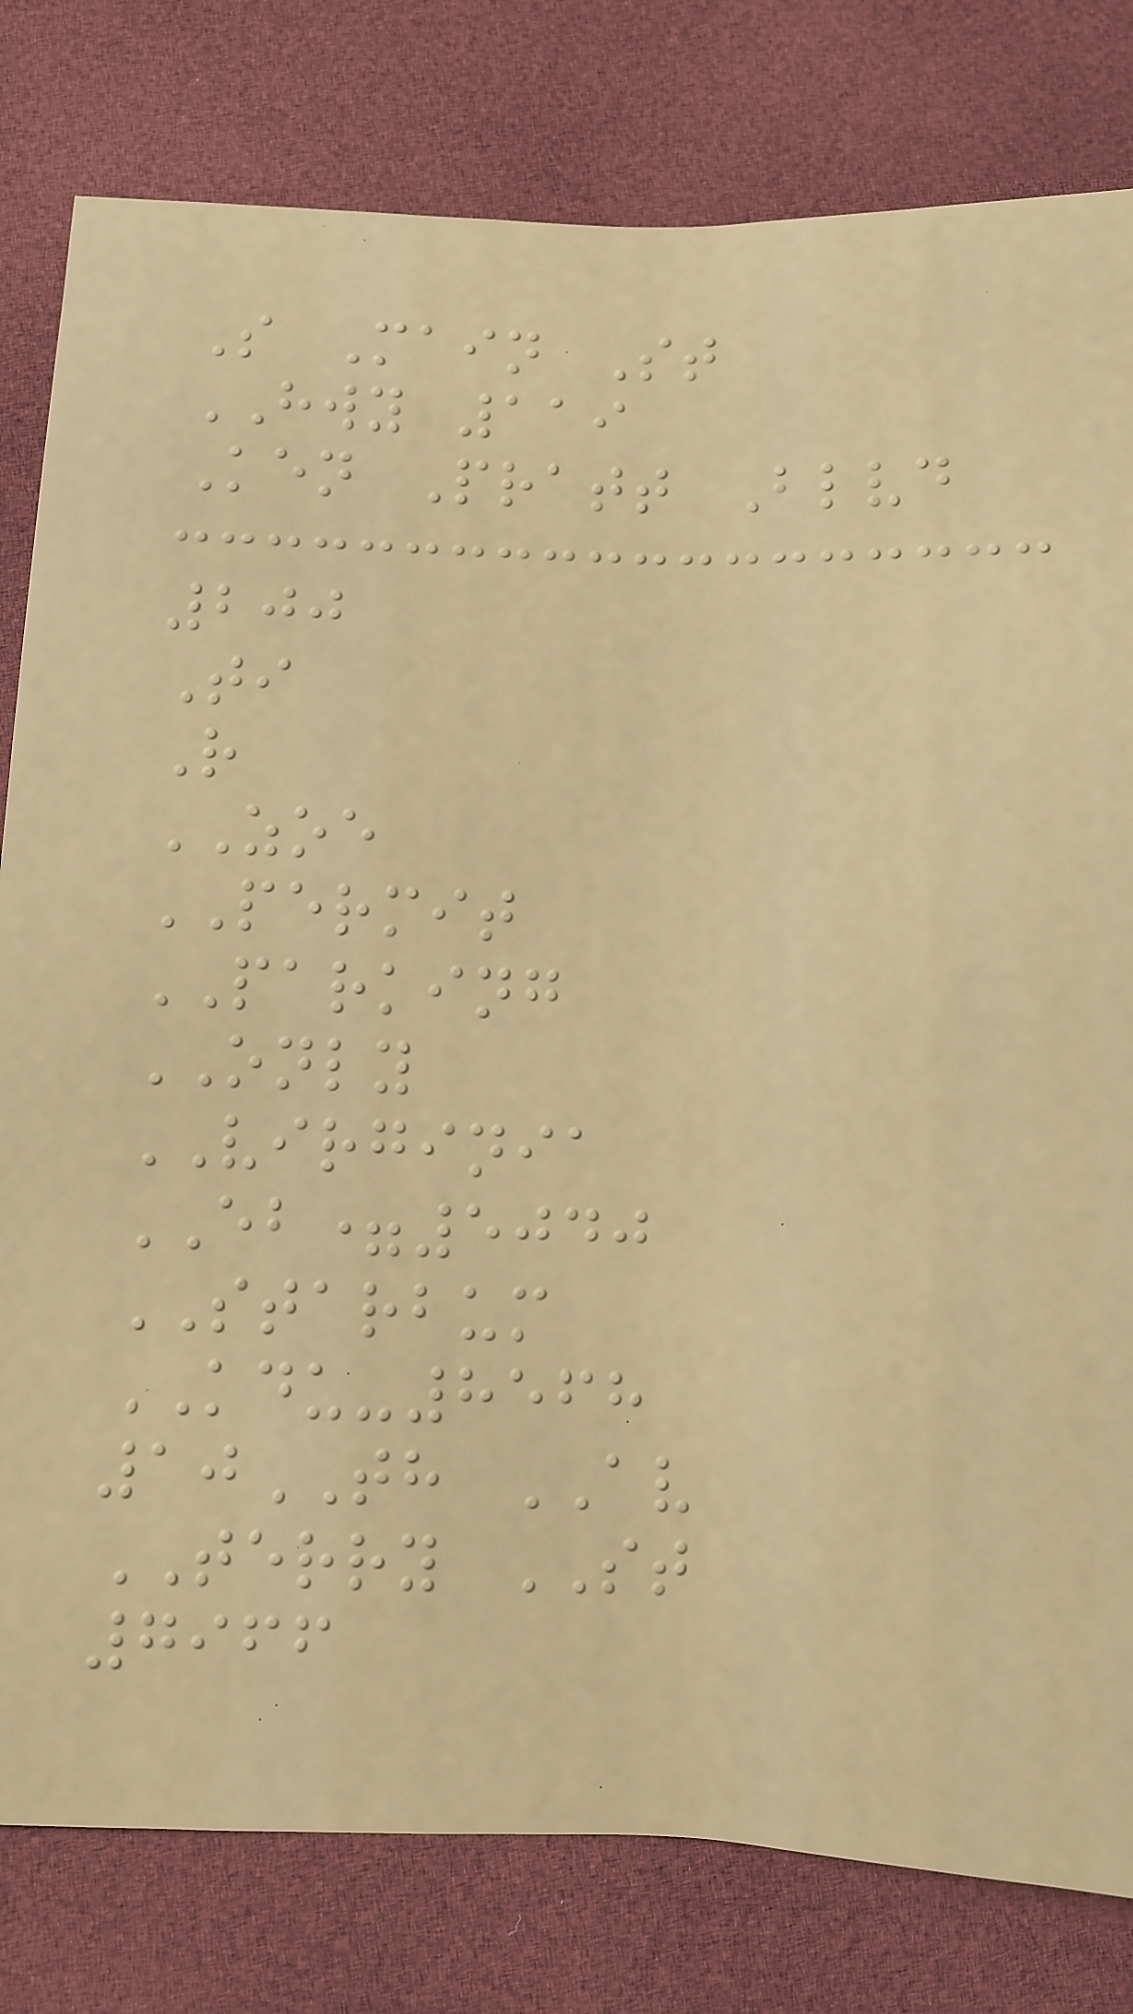S Main St
HWY 119
Ken Pratt Blvd
200
Ti
R
ZOE
PERMIT
PARKING
ONLY
VIRGINIA
EB=5040
STARBUM
KDU-8568
10TH AV
TERRY ST
7966
